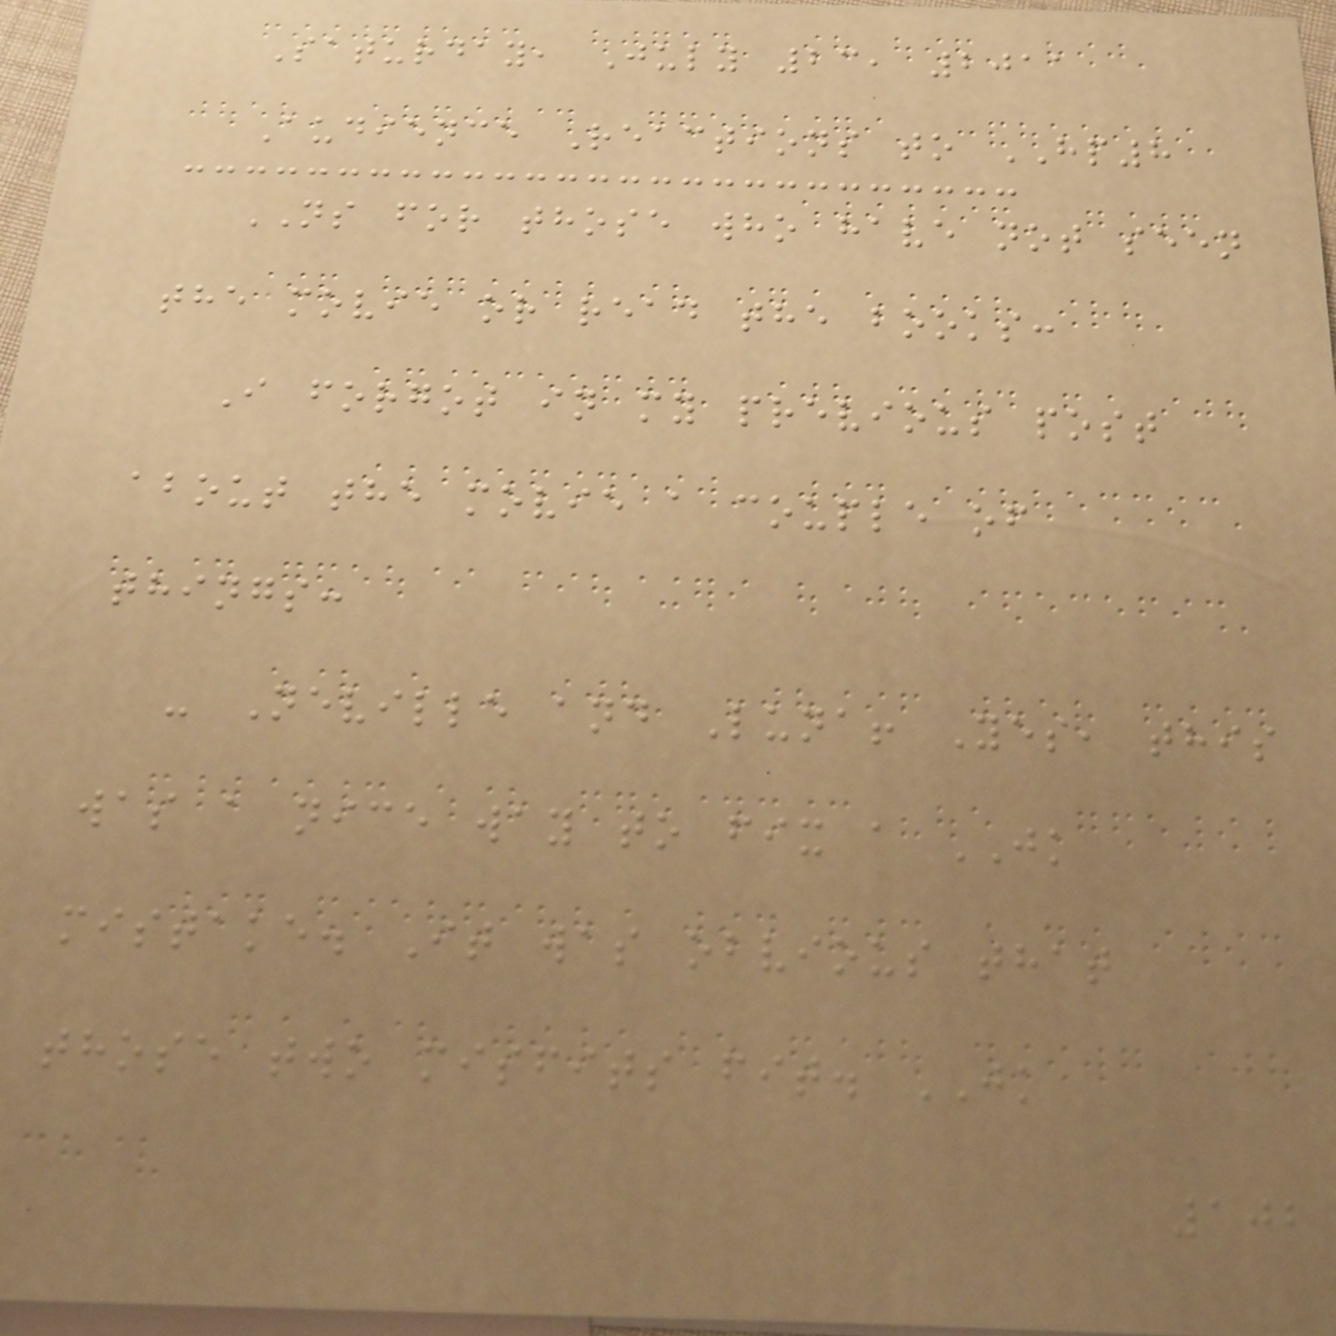Saturday, July 23, 2011
Audience Reactions to HP8
NS for those who have not seen
the movie or read the books:
I forgot in my previous post
about the movie a couple of
things:
- Neville and Luna! Yes, this
was a nice way to fix a JK
mistake. It was obvious that
those two misfits fit. JK
102
